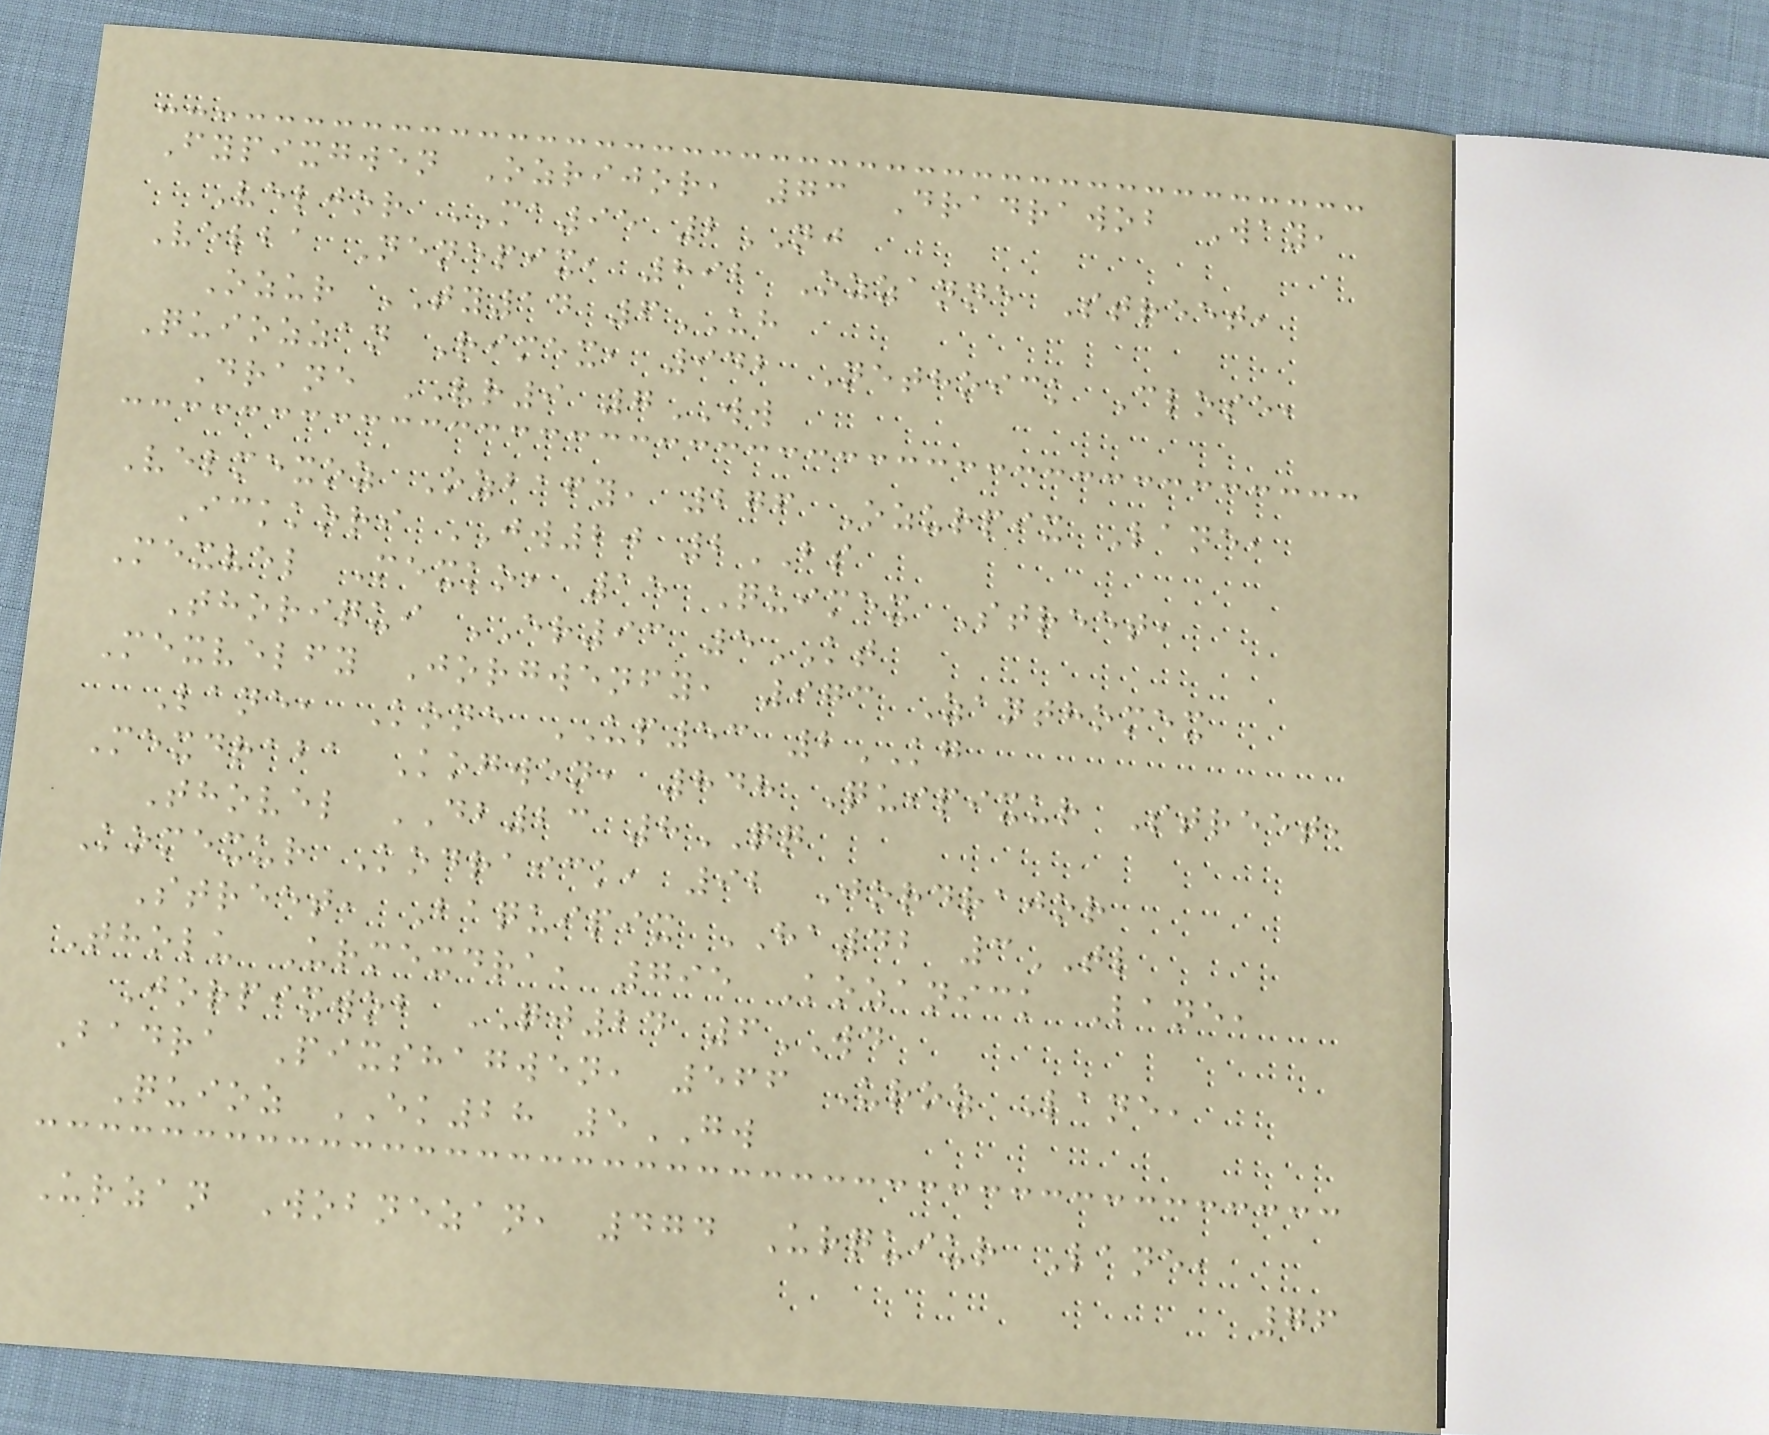Fypixgwen Ozrijor, 73 Dradrawob Way,
Veljor MA95 2NJ
Velba Nenepix, 892 Ozzanne Street,
Ozur TY14 6UH
Quiozzan Rimex, 942 Nethoick Close,
Drane VR9 7WW
Velmexoz Ozbafy, 276 Ozurpix Lane,
Ickkori JW20 2BS
Mexvel Mexko, 15 Quimex Street,
Thoriqui ER93 5KT
Mexvelfy Jorgwenfy, 973 Zanthomex
Lane, Kone UP53 2KG
Mexdraba Kogwen, 848 Quipixur Street,
Thovel DB23 8QQ
Komexur Kodraick, 92 Jordrajor
Street, Baquipix HA42 3TL
Tholu Urmexdra, 795 Kozanick Lane,
Jorpixwob QJ24 6WD
Badra Pixshagwen, 566 Uroz Lane,
Quioz EK28 5GW
Urzan Wobnezan, 474 Urquiur Lane,
76
